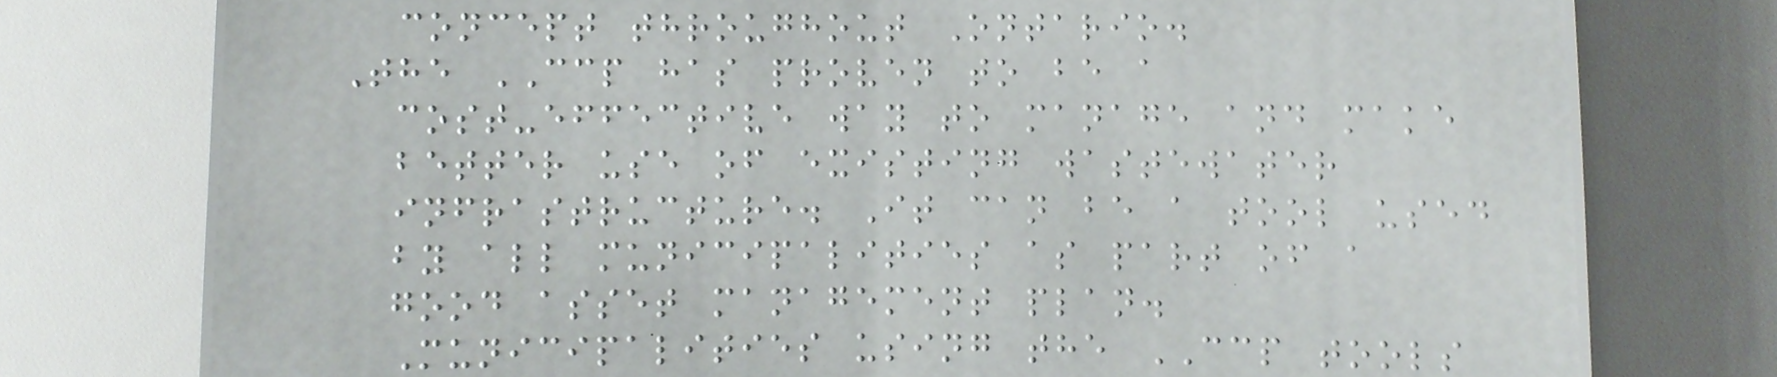concept throughout Ontario.
The CCP has proven to be a
cost-effective way to manage and make
better use of existing wastewater
infrastructure. It can be a tool used
by all municipalities as part of a
good asset management plan.
Municipalities using the CCP tools
